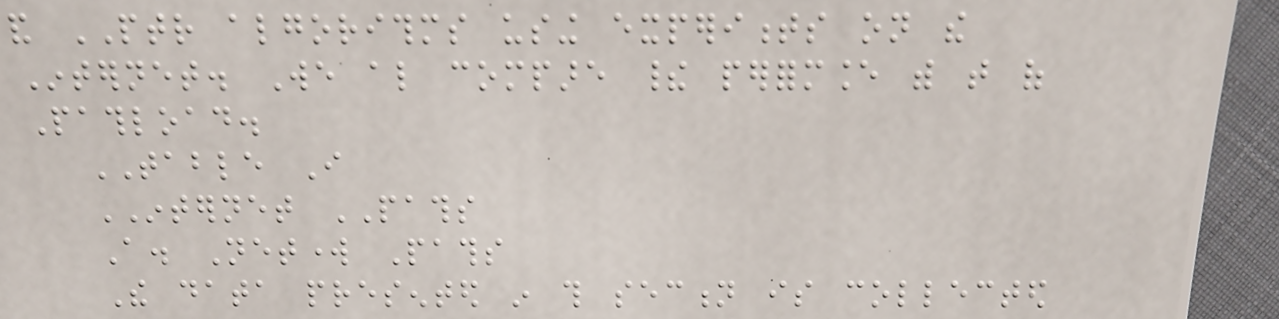and PTR algorithms using experiments on the
Internet. We also compare their performance with that of
Pathload.
TABLE I
INTERNET PATHS
A. Network Paths
The data presented in this section is collected
